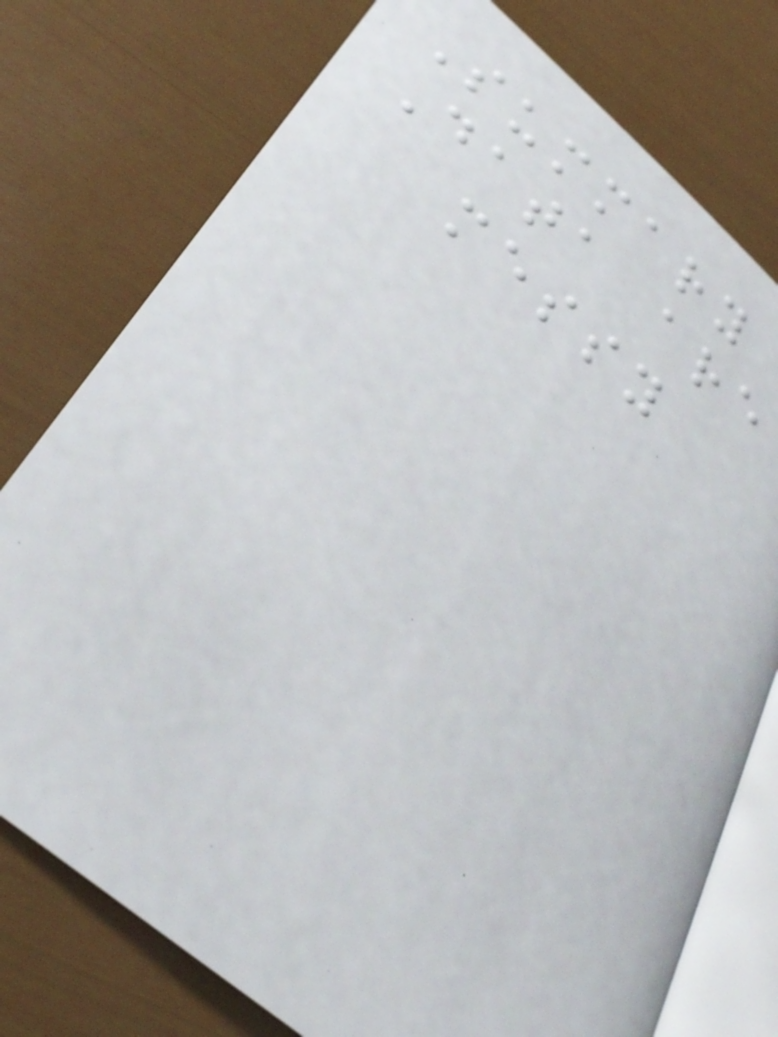Summary
Data are
messy
